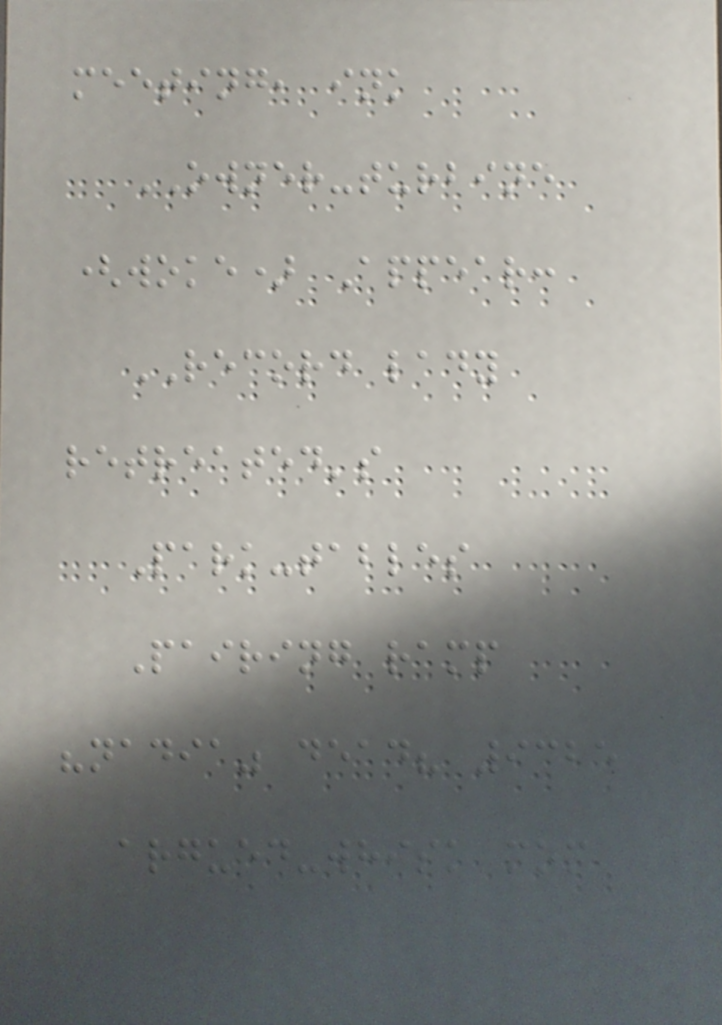meeting, ink
OWNER-turbine
(woke) Appear:
RECORD lady
retreated's
Park-tables
Pairing ramp
"nadia" dead? 9325
argued-whisk mom
